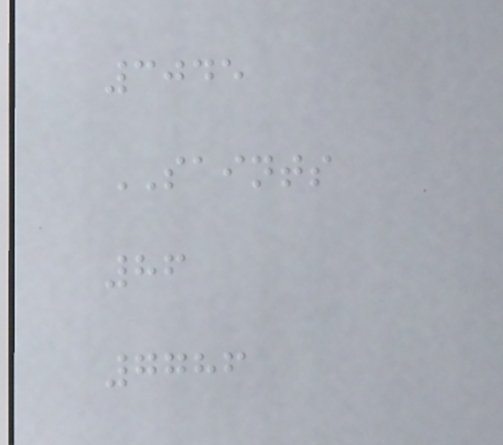3045
SAINTS
86
7786
